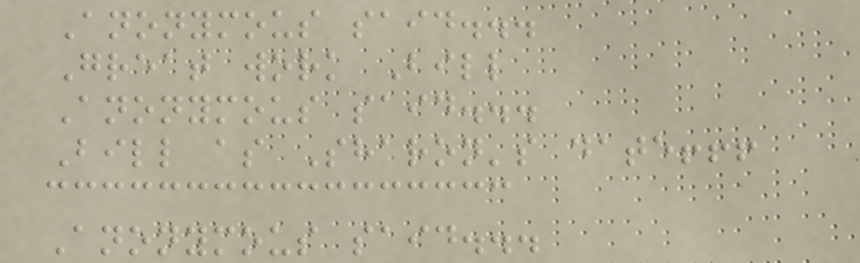Anonymous said...
Great work Bill
Anonymous said...
Bill as Sharon's date!!!
Anonymous said...
